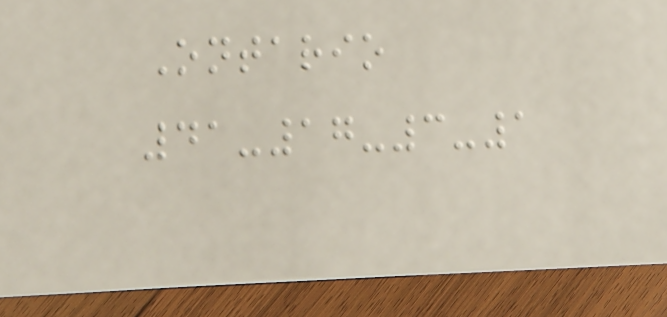Ontario
41-17-3-1
